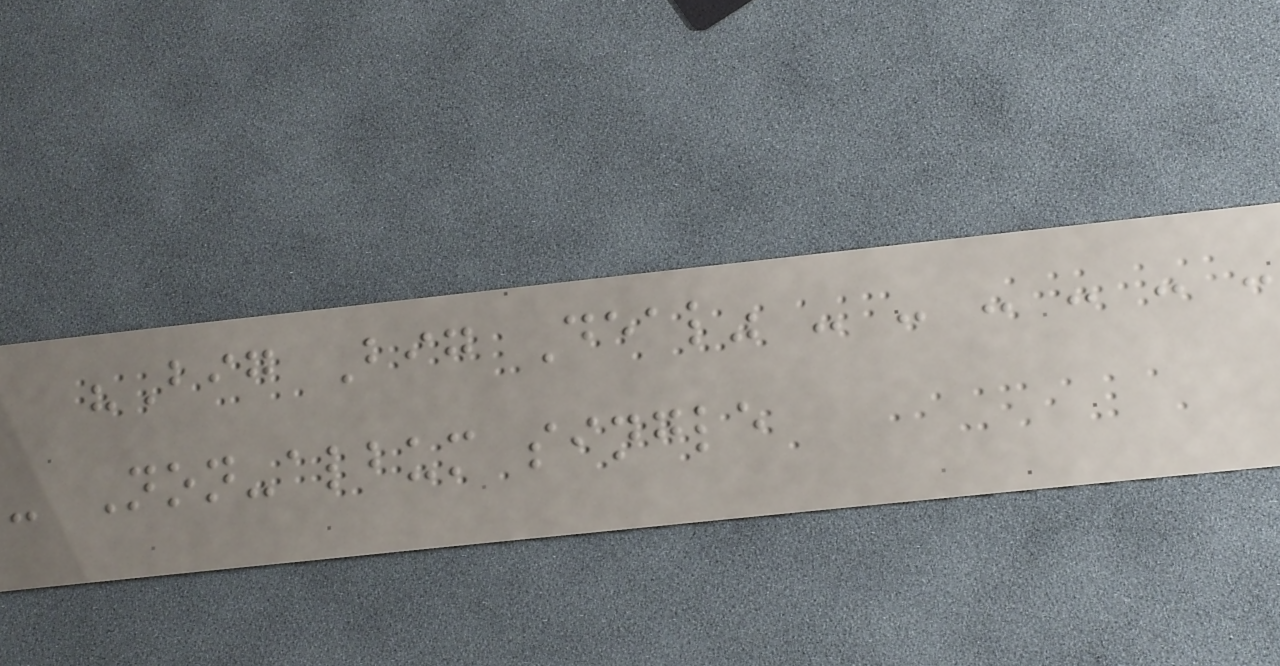"Big Big Deal" - - - - - -
- Non-album single
